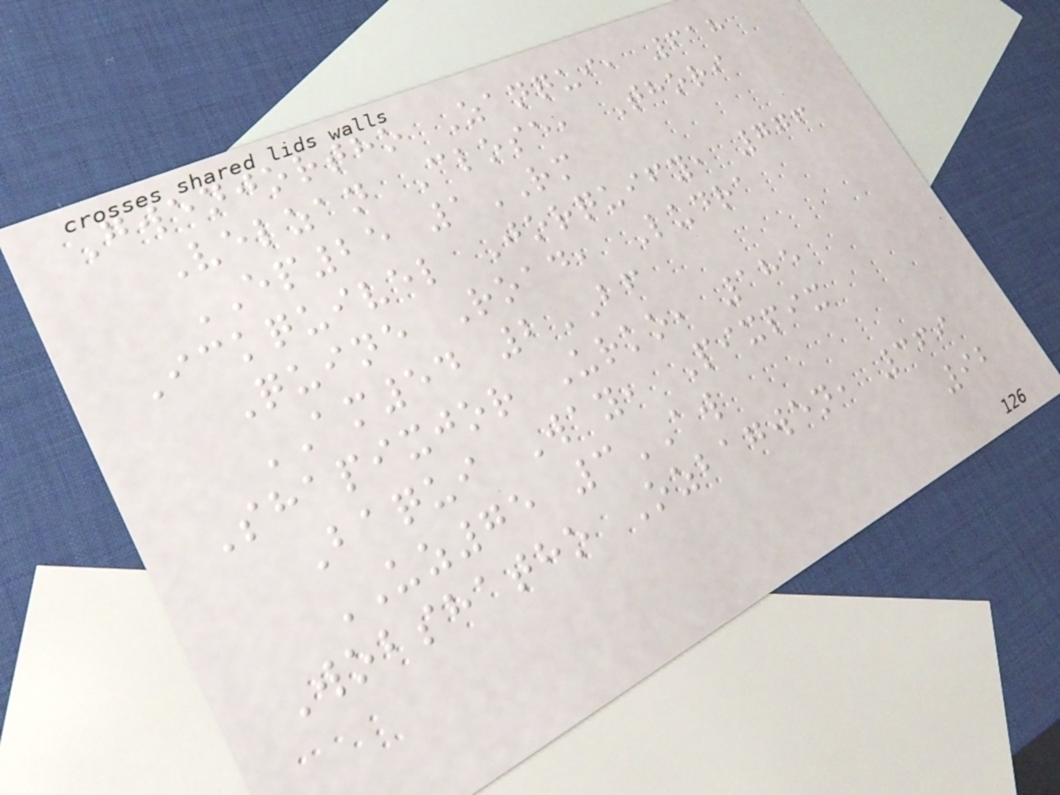Gwenjortho Zanqui, 618
Velzan Close, Thori
EP25 1RM
Ickquivel Jorquify, 776
Quine Road, Ludra
AM54 2BF
Shapixjor Urko, 185
Baqui Way, Pixpix
UZ75 3AW
Wobshatho Ozbagwen, 369
92
